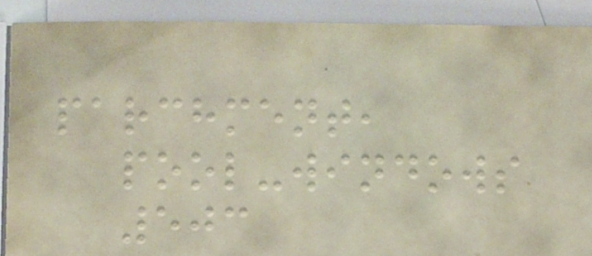parchment,
pool-windows
503
